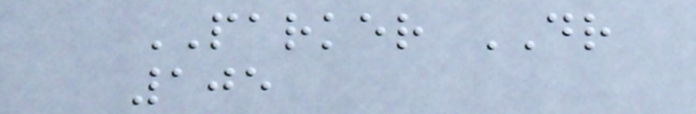PARKER DR
105
